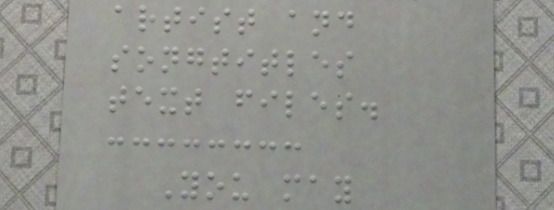artist and
songtitles
text files.
You may
